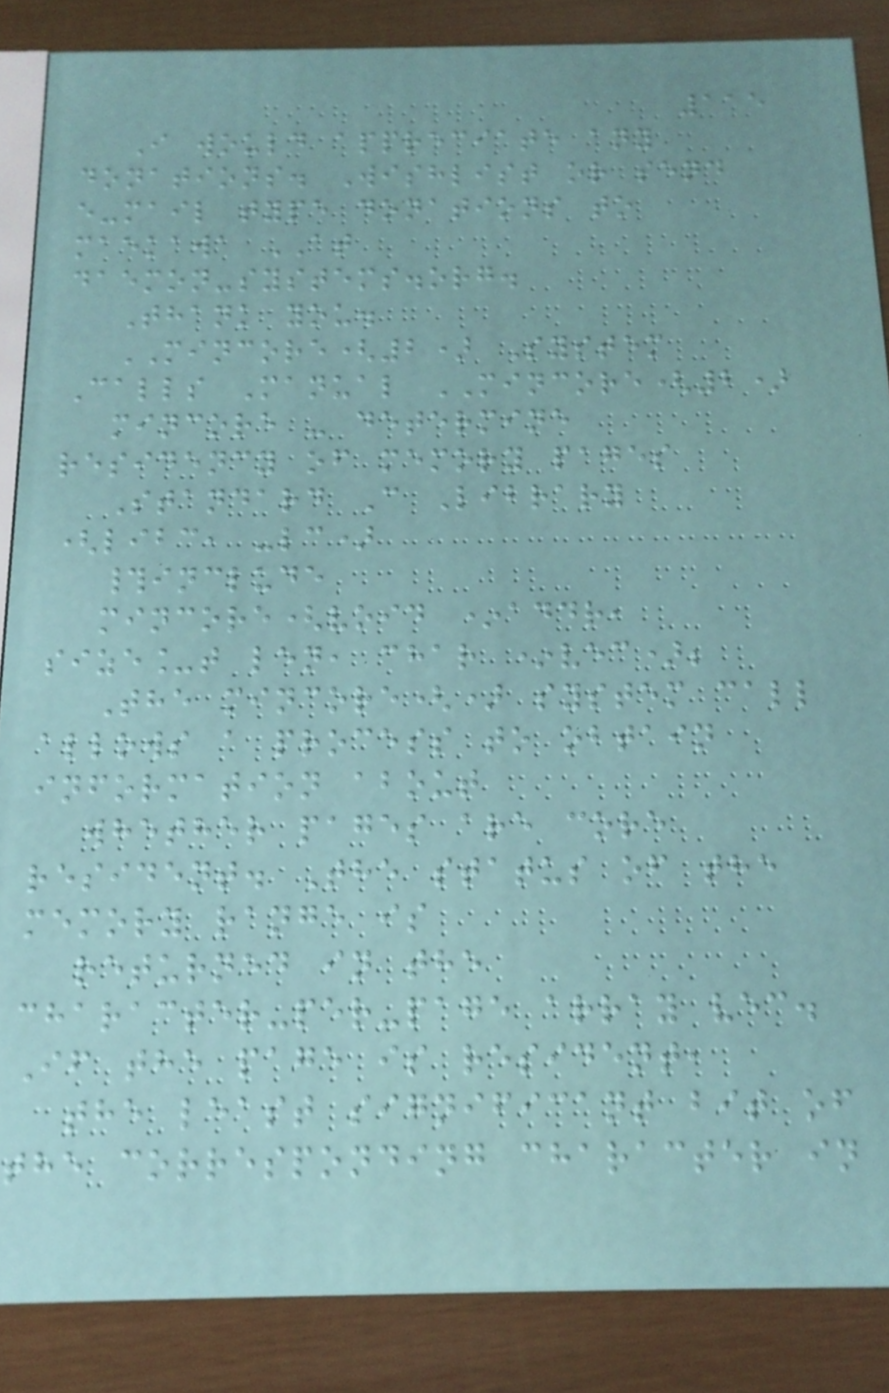115
I would appreciate any
donations. Wishlist or send
e-mail type donations to
maekawa AT
daemon-systems.org.
Thank you.
MINCORE(2) System
Calls Manual MINCORE(2)
mincore - determine
residency of memory pages
Standard C Library
(libc, -lc)
#include
mincore(void *addr,
size_t len, char *vec);
The mincore() system call
allows a process to obtain
information about
whether pages are core
resident. The status of the
memory range is
returned in the
character-per-page array vec.
If the page is resident,
the least significant bit of
the corresponding character in
